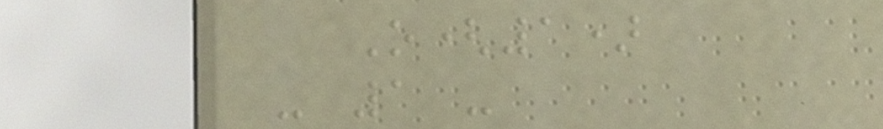O(1)
- 1 -
